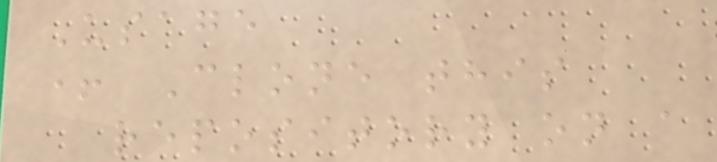Usage
+ Clone this
repository on a
